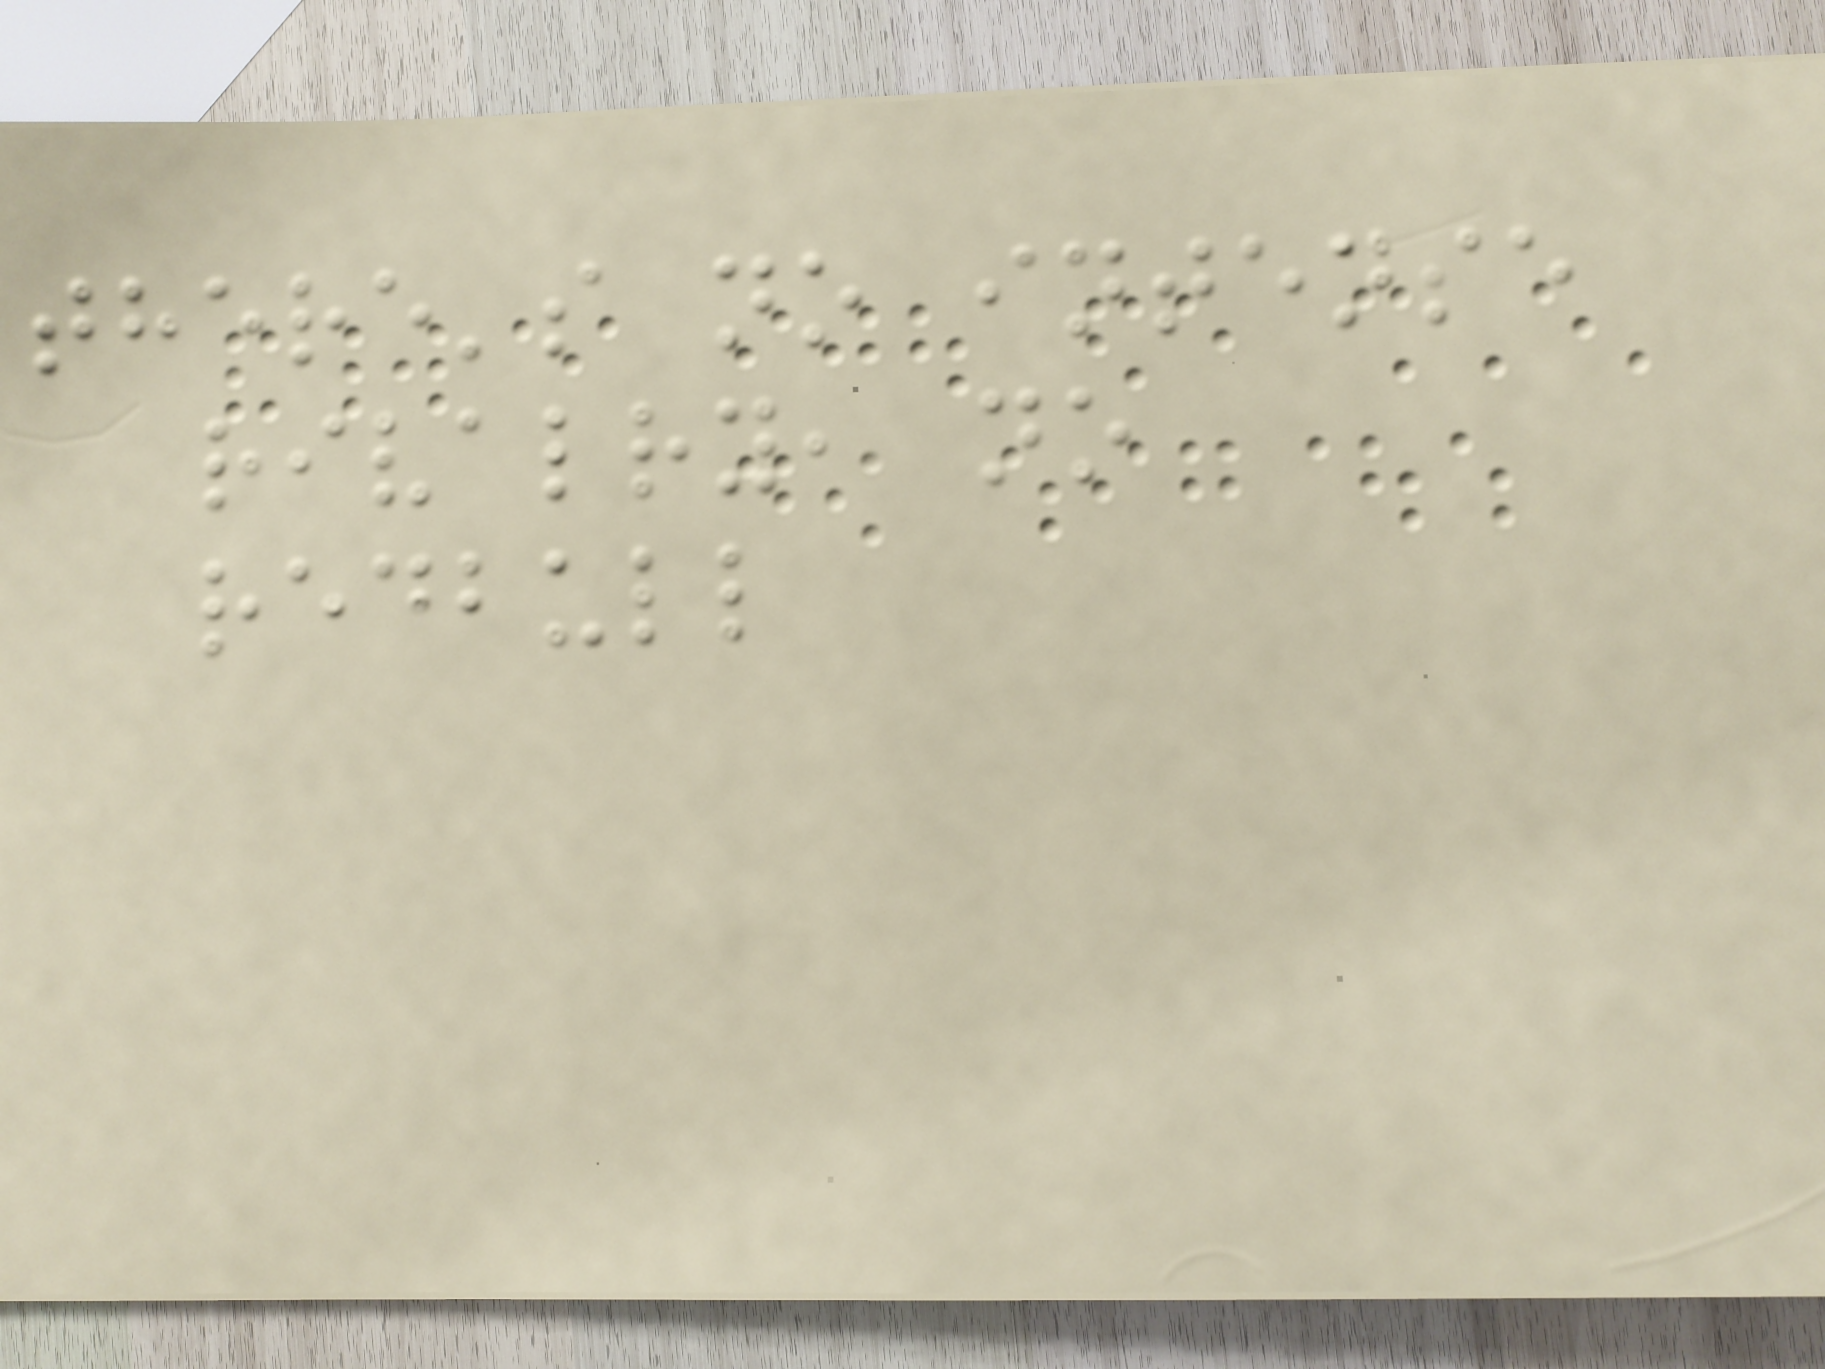there's no intense
rivalry, no
redbull
